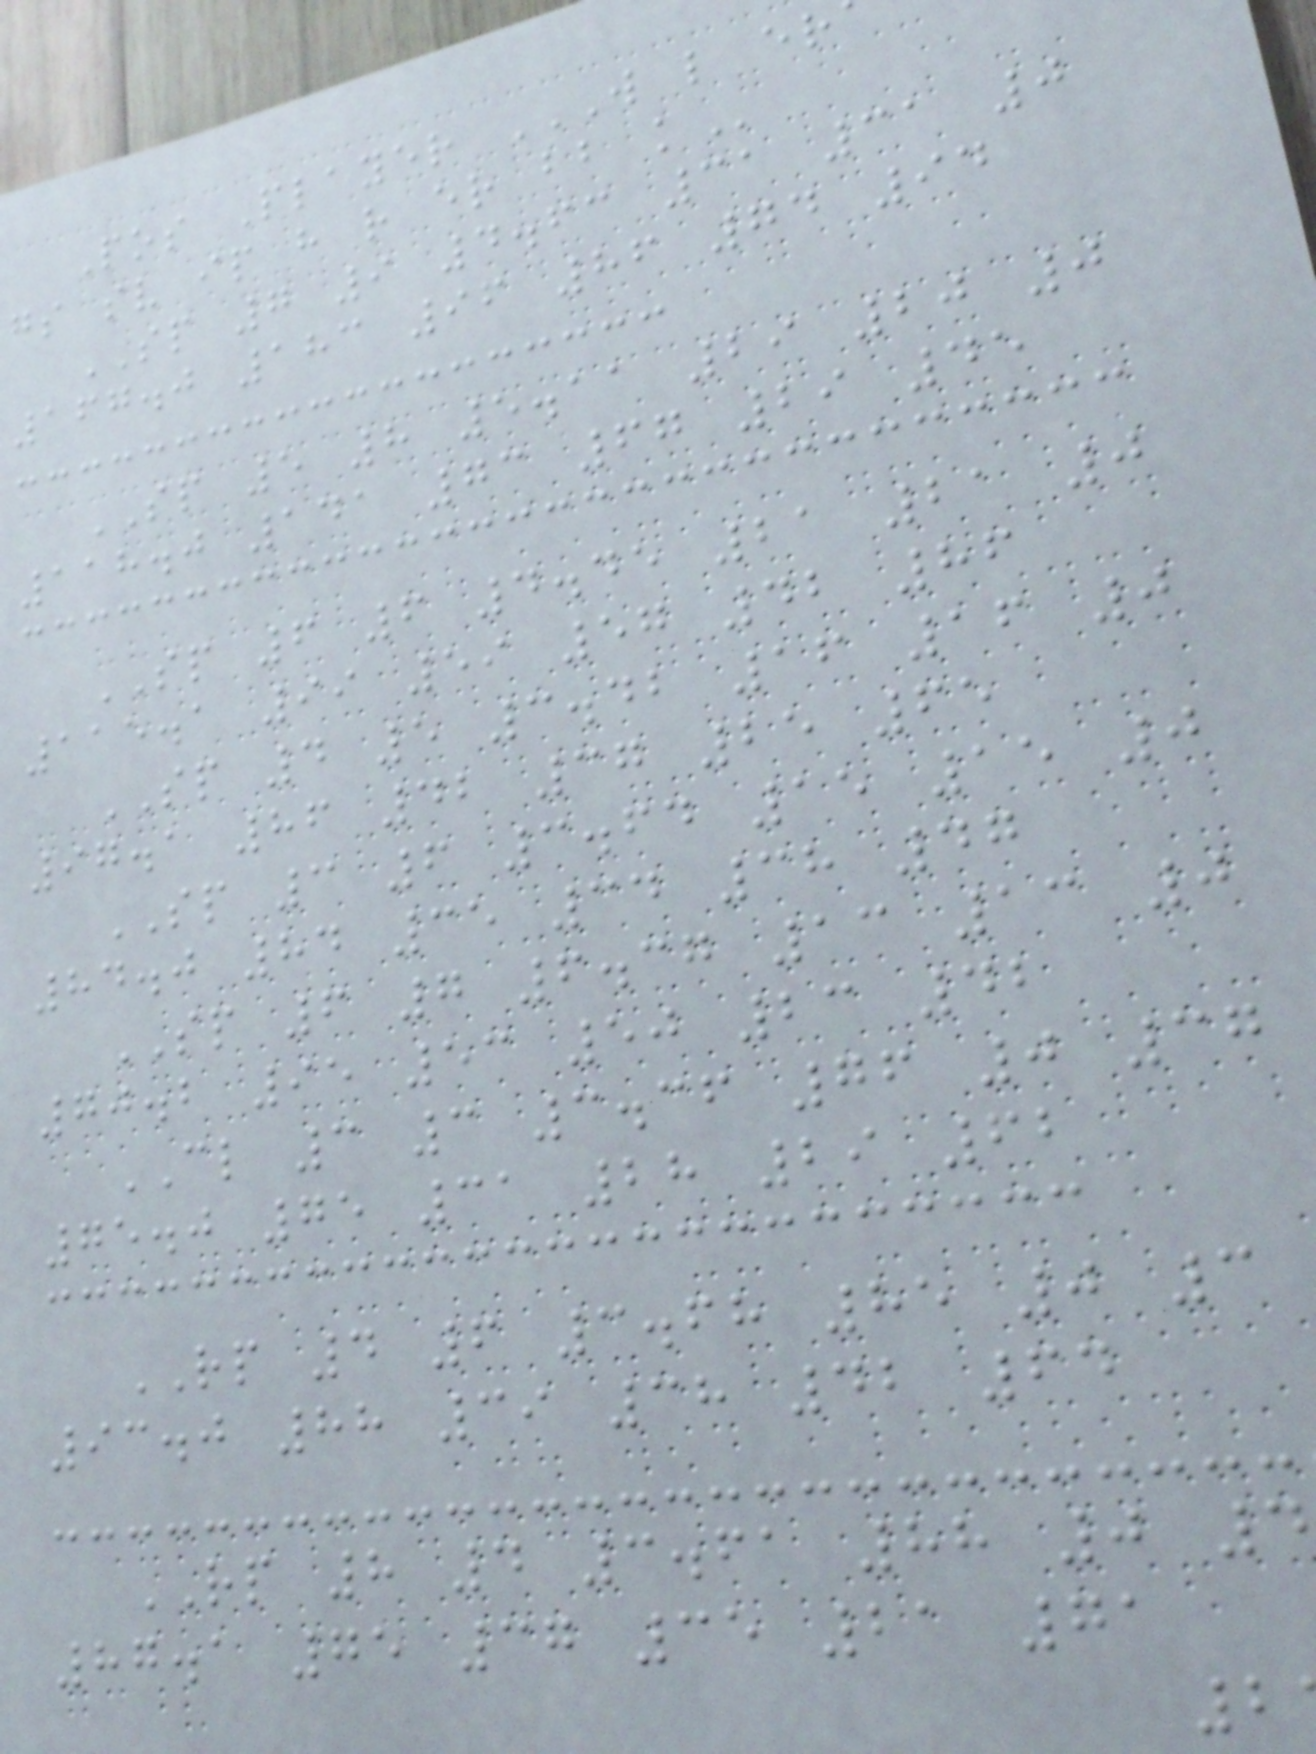gs sv ip h r er bb
SP 7 9 4.63 31 31 0
167.0 183 96 86 74 94
SP 5 8 5.11 29 20 0
118.0 141 73 67 29 45
SP 6 6 4.45 21 21 0
115.1 99 59 57 42 86
SP 4 5 3.42 16 16 0
97.1 86 42 37 25 65
SP 3 6 3.64 15 15 0
84.0 84 35 34 38 47
SP 6 7 6.37 13 13 0
70.2 95 53 50 23 42
CL 3 3 3.36 76 0 37
75.0 75 31 28 29 62
RP 4 6 3.68 85 0 3
93.0 88 39 38 42 64
RP 8 4 3.61 88 0 4
87.1 75 37 35 21 71
